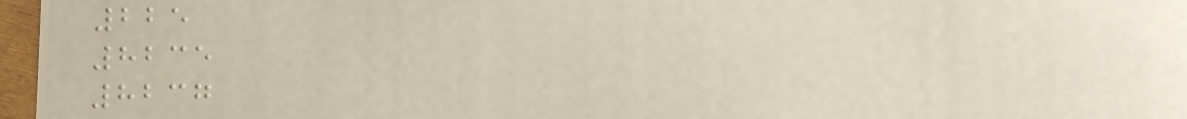225
8235
8237
